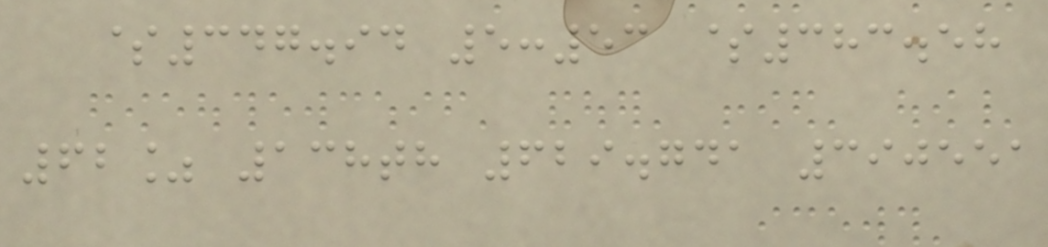$347.94 5:53 $383.58
62% 138th 629.741 390551
